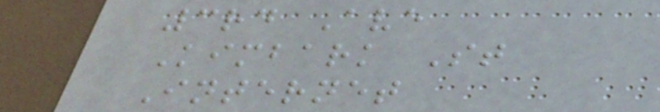3rd Ave
Kimbark St
Internet
